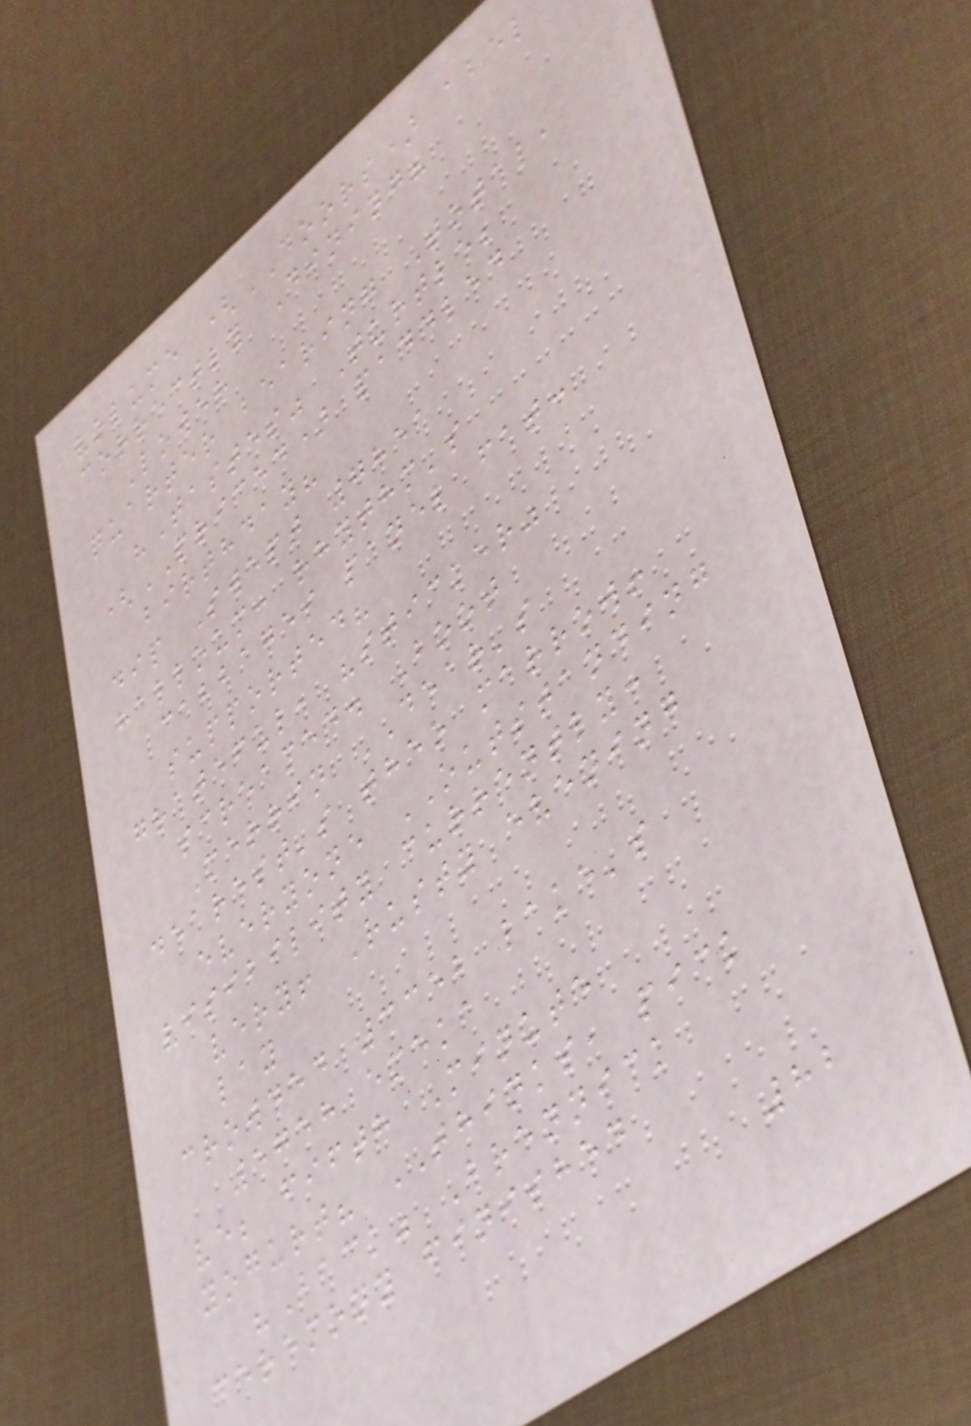volume (DOORS) abel
correctly Dining?
Lower
quarter bearing Total,
"Tastes" Turtle;
(PRICED) paddled
birthday?
dip Swept 7851
halloum: rhythm's
cabbages panel fat:
supported?
grateful, "sticker"
screamed. Boot
Merrin DEAR's
dearest's theo marrow!
everyone OUTSTANDING
visibility currently:
very! Rusty evening
lay
crowded 3352 lake's
5758 emeka
ve; fifth Minute
yogurt? THINKS, pick
"Back" Brennick
ceremony finished
82
